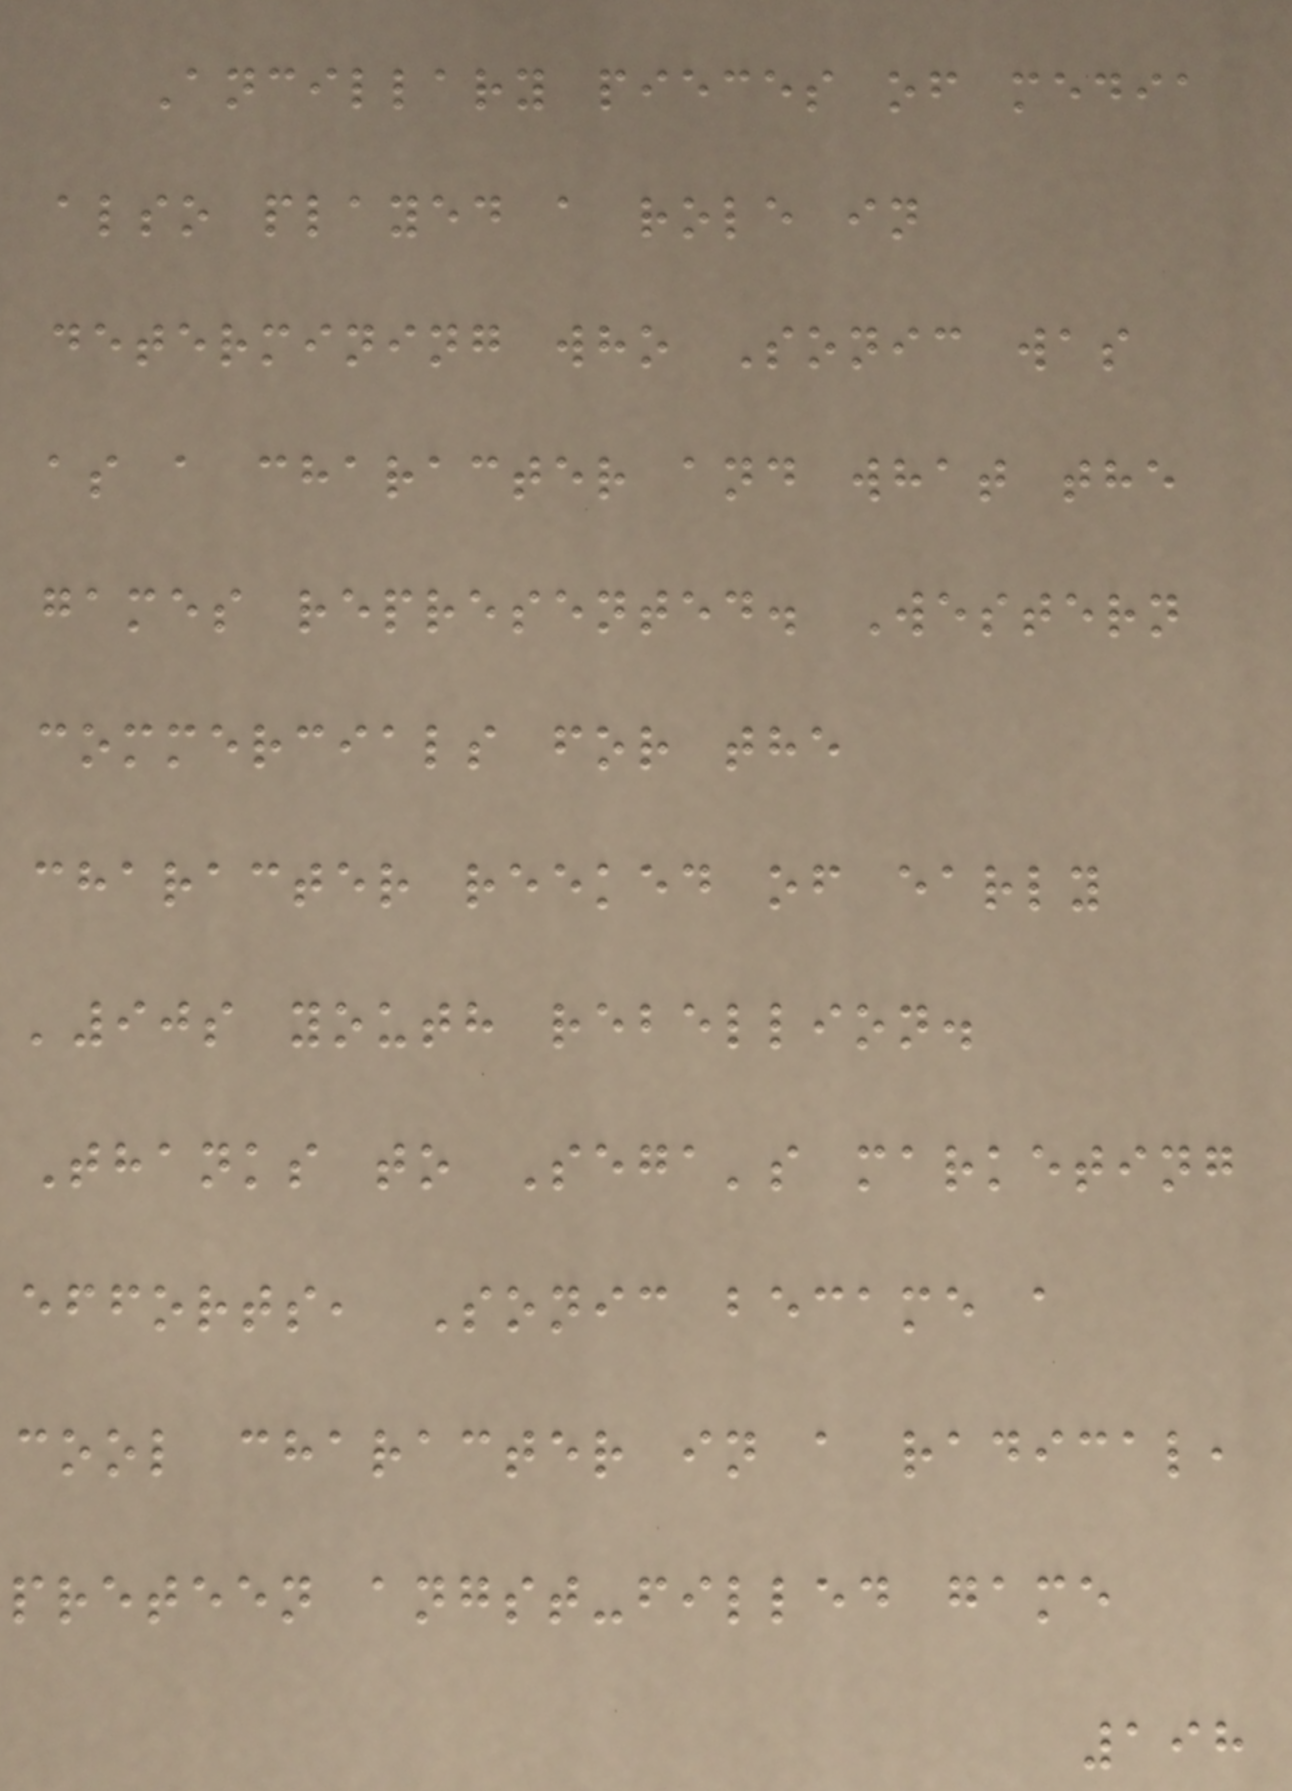Ancillary pieces of media
also played a role in
determining who Sonic was
as a character and what the
games represented. Western
commercials for the
character reeked of early
'90s youth rebellion.
Thanks to Sega's marketing
efforts, Sonic became a
cool character in a radical,
preteen angst-filled game
198
